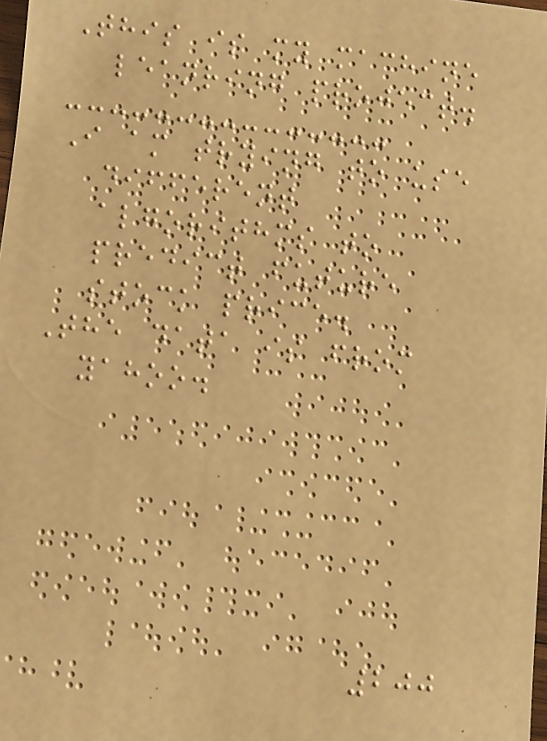This is my machine
leanring project.
I am trying to use
different
algorithms to
predict future
stock price.
The data is from
yahoo.
200
